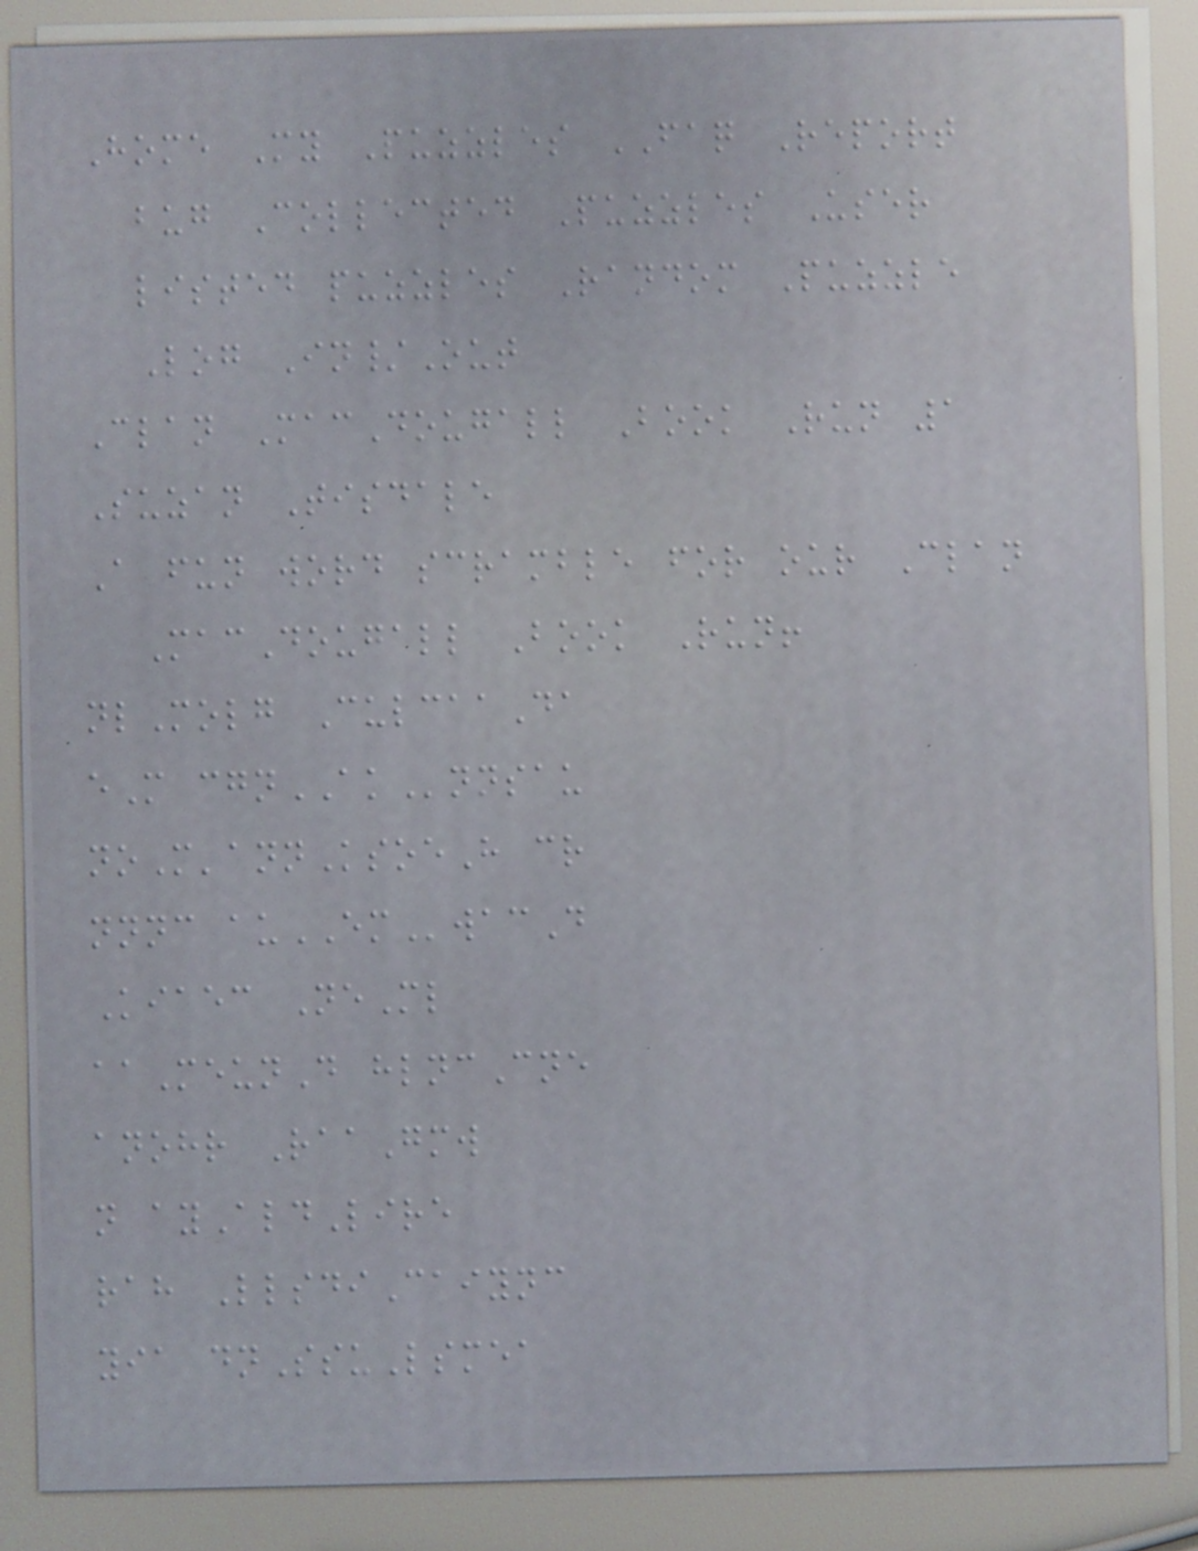Home My Puzzles FAQ Report
bug Collected Puzzles User
listed puzzles Random Puzzle
Log In/Out
Clan MacDougall Book Run 1
Suzan Tisdale
A fun word scramble for our Clan
MacDougall Book Run!
nlMolg CulcaaDa
eM cgnAKnnsau
noM'annKsoeH cr
nnnc auEMwacD
Kiaec NeMl
aaMeunD hlncCne
anohr RaaGmw
n ayAldLire
rah LlsdiCaiync
yia dnSsuLsmea
